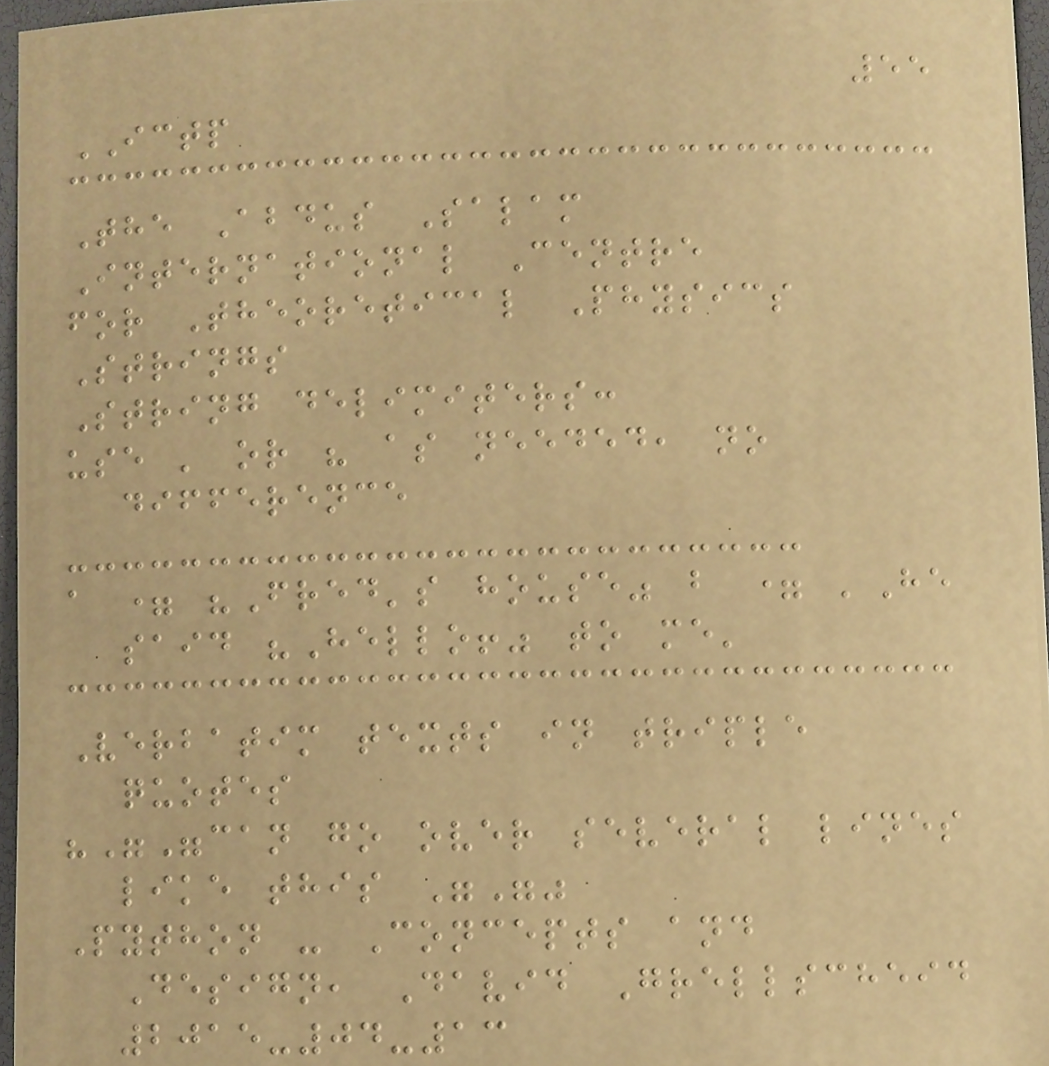55
ICTP
The Abdus Salam
International Centre
for Theoretical Physics
Strings
String delimiters:
use ' or " as needed, no
difference
a = "Fred's house" b = 'He
said "Hello!" to me'
Verbatim texts in triple
quotes
"""can go over several lines
like this """
Python - Concepts and
Design, David Grellscheid
2015-04-13
